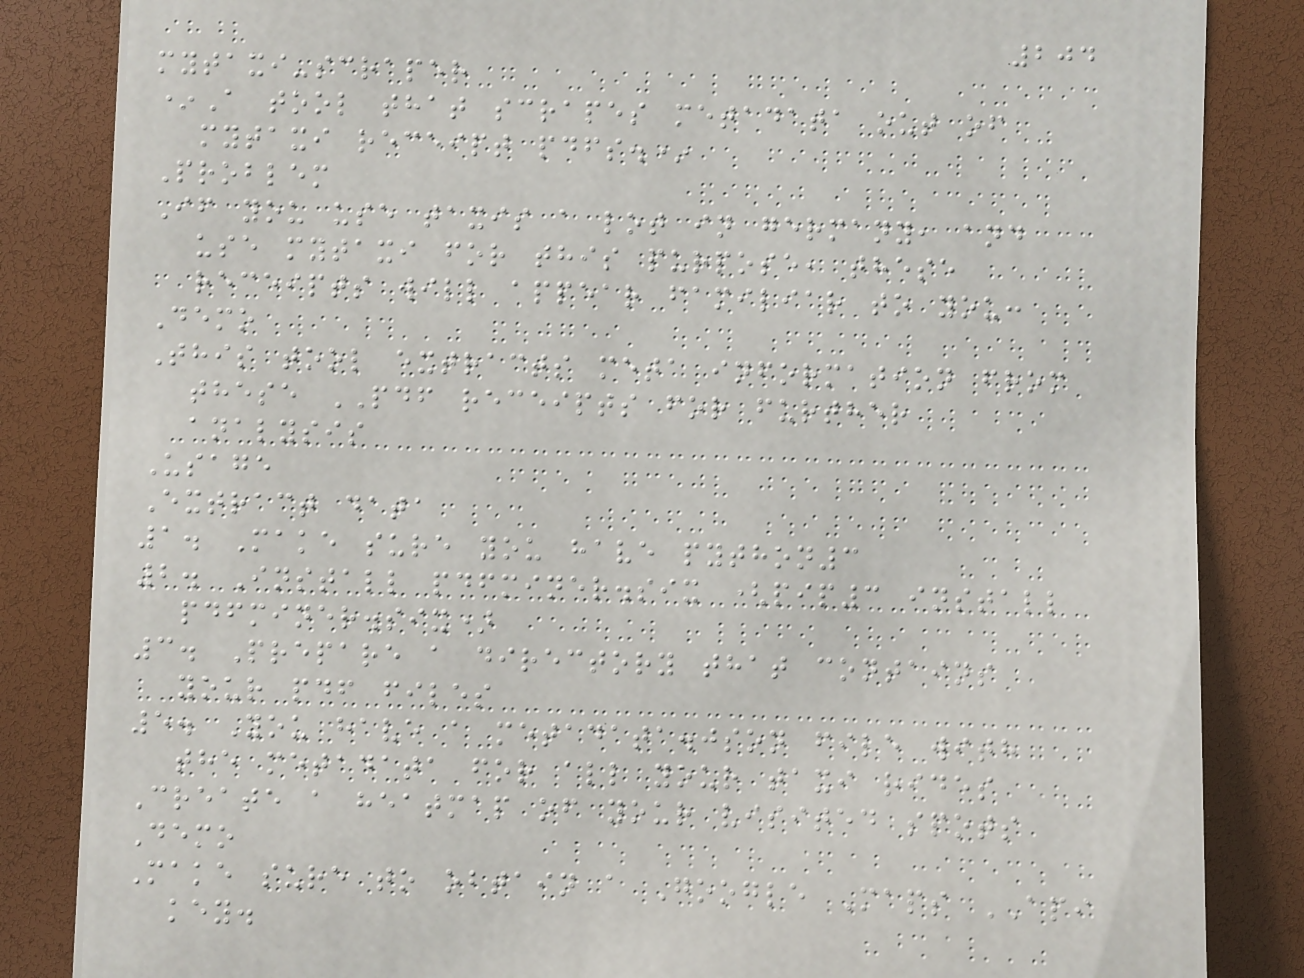204
mytaxi-scraper
*A tool that scrapes metadata out of
mytaxi receipt pdfs.*
Problem
If you use taxis a lot in germany, and
use mytaxi for this purpose, these
receipts will appear familiar to you:
Demo
This tool extracts meta information from
these PDF receipts for further
analysis
Usage
Extract data
1. Make sure you have python3
2. Install pdfminer.six (pip3 install
pdfminer.six)
3. Prepare a directory that contains
your pdf files
5. You have a metadata.json file with
the metadata for all your taxi rides
Create a heatmap of your visited spots
Demo
Make sure to obtain a Google Maps API
key.
